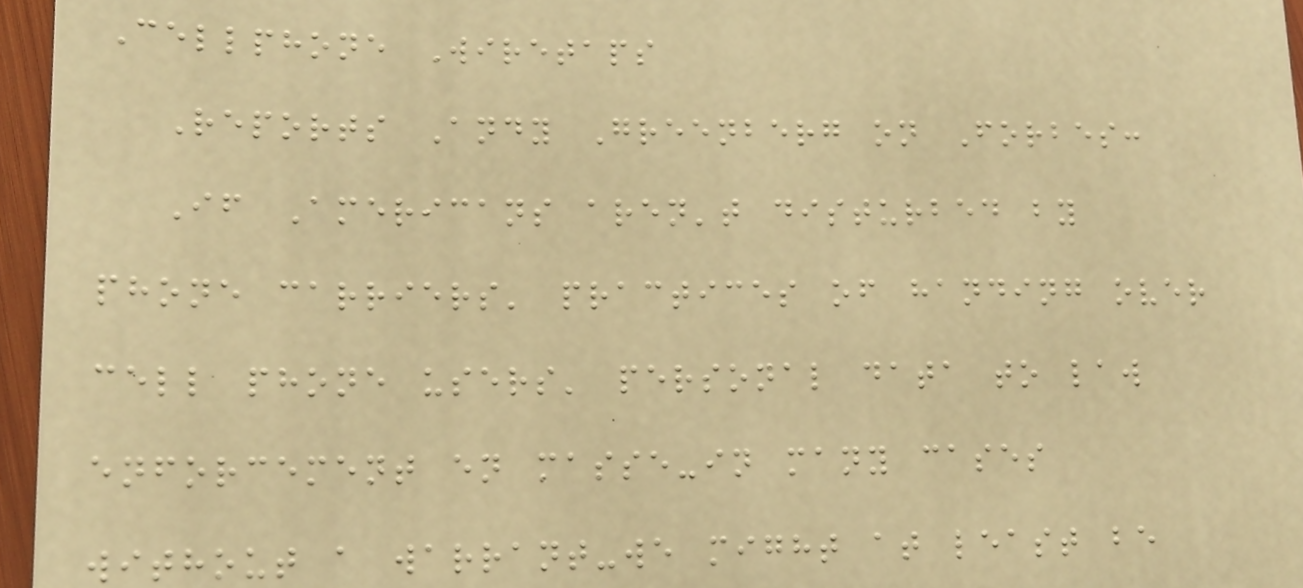Cellphone Wiretaps
Reports Andy Greenberg on Forbes:
If Americans aren't disturbed by
phone carriers' practices of handing over
cell phone users' personal data to law
enforcement en masse-in many cases
without a warrant-we might at least be
